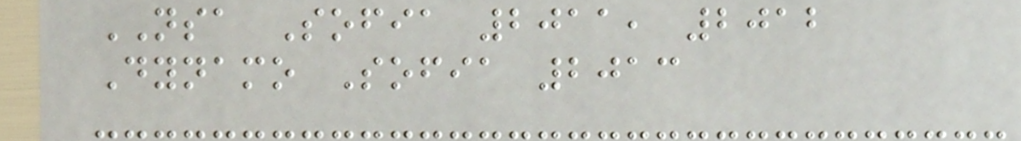NSA Sofia 2011, 2012
Dynamo Sofia 2013
